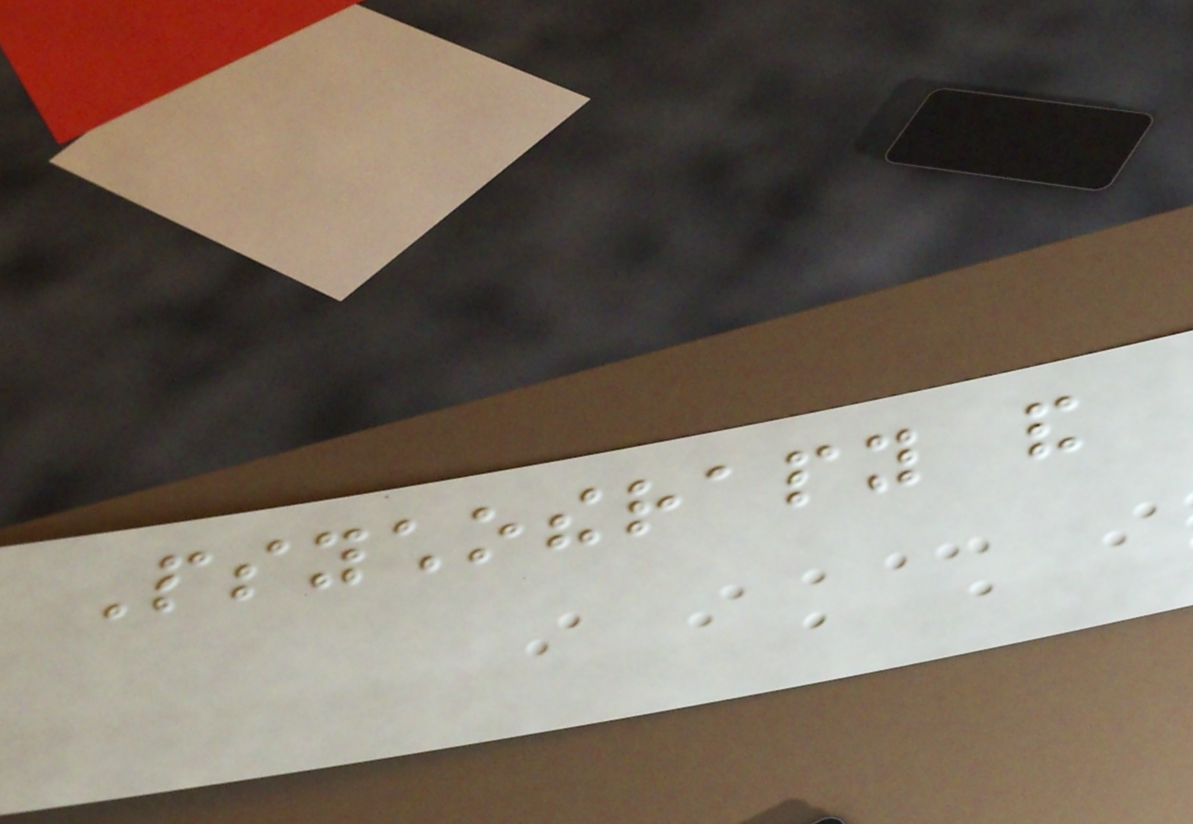Psychotherapy and
